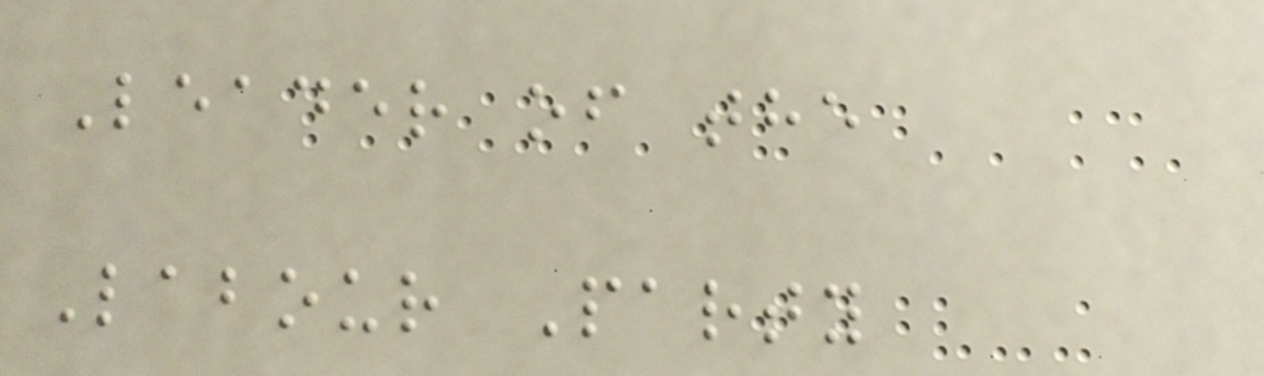Leader of the
Labour Party
